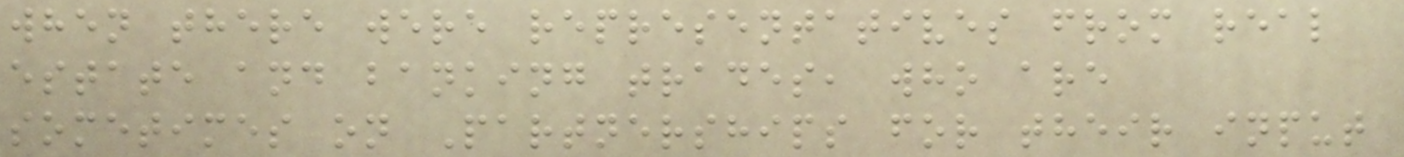when there were representatives from real
estate and banking trades, who are
sometimes on Partnerships for their input
